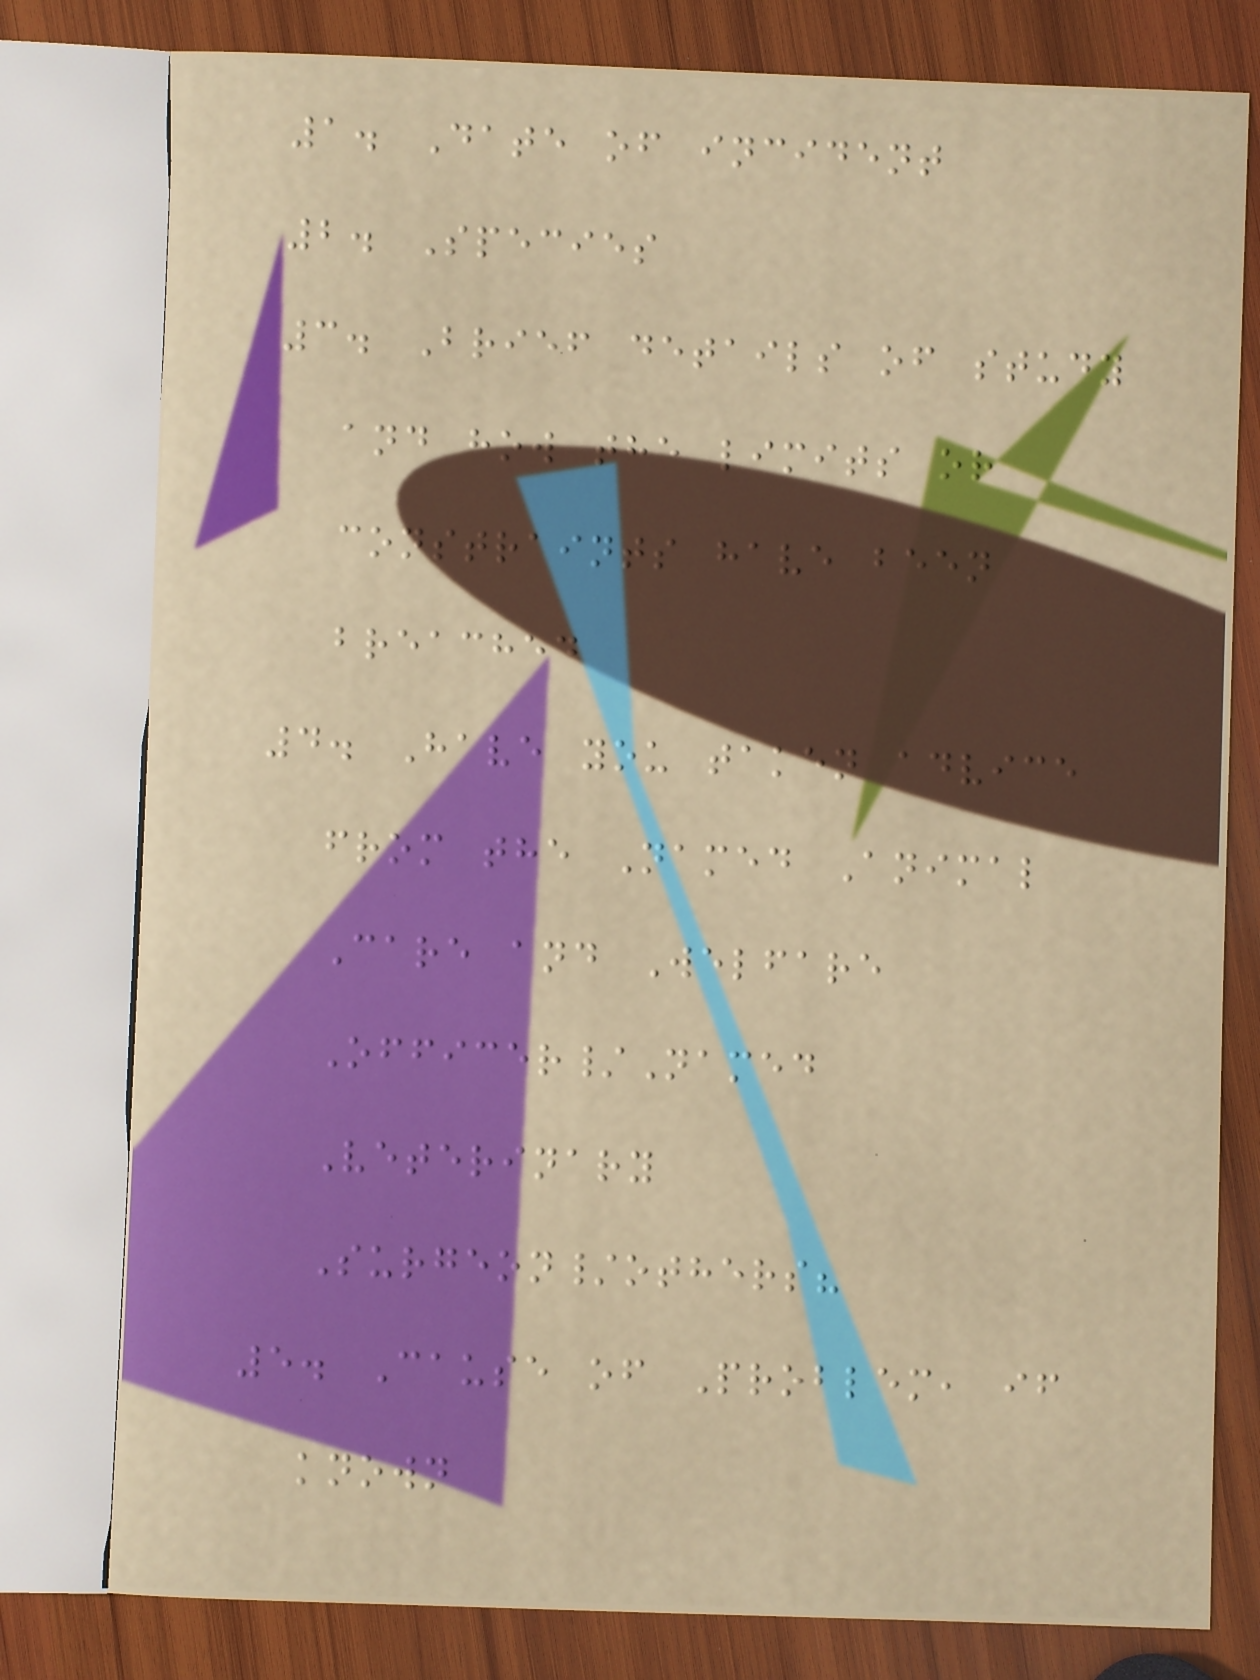1. Date of incident
2. Species
3. Brief details of study
and how the limits or
constraints have been
breached
4. Have you taken advice
from the Named Animal
Care and Welfare
Officer/Named
Veterinary
Surgeon/others?
5. Cause of Problem, if
known
